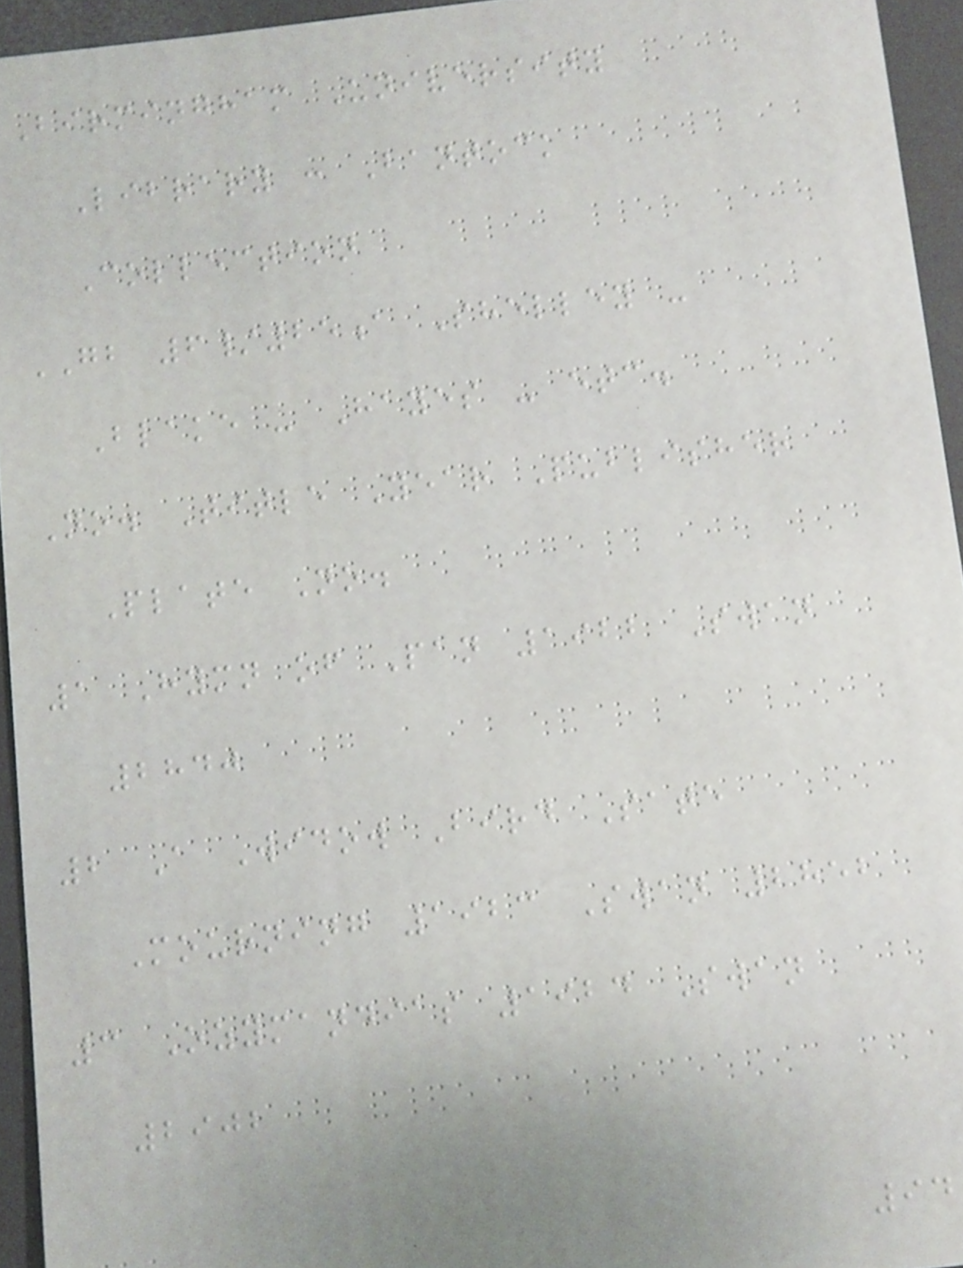Birmingham University
Library : Bantock
Collection
GB 6/25a Shelley -
Blake - Hayes - etc.
No. Title Year Publisher
Plate No.
1 Hymn of Pan 1922 Swan
2840
2 A Widow Bird Sate
Mourning 1923 Swan 2852
3 Ozymandias 1924 Swan
2902
94
